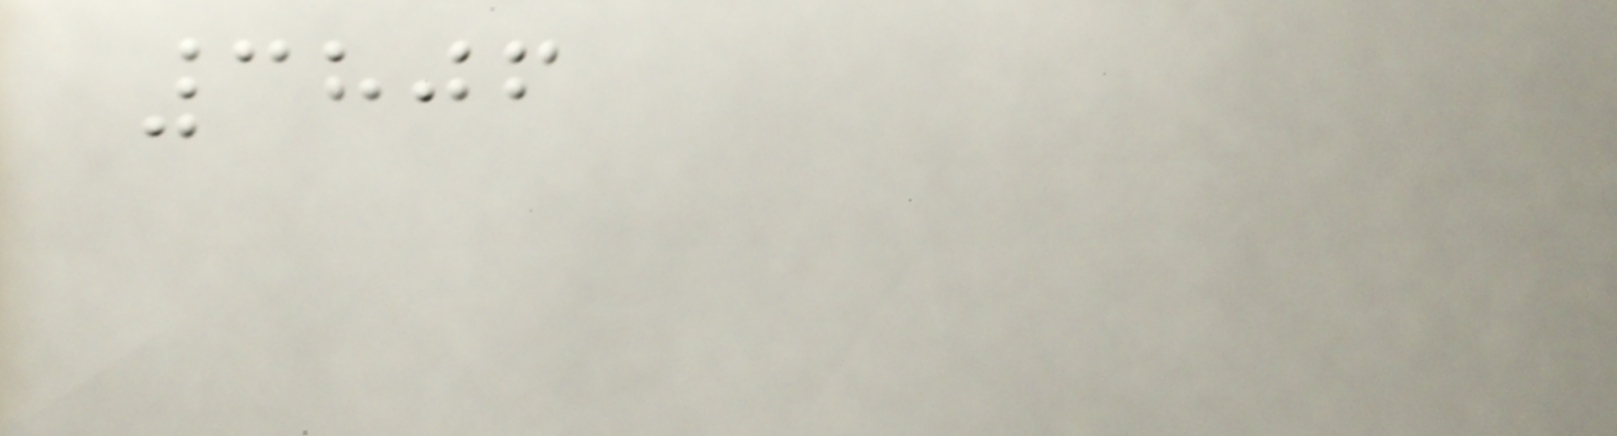3806
